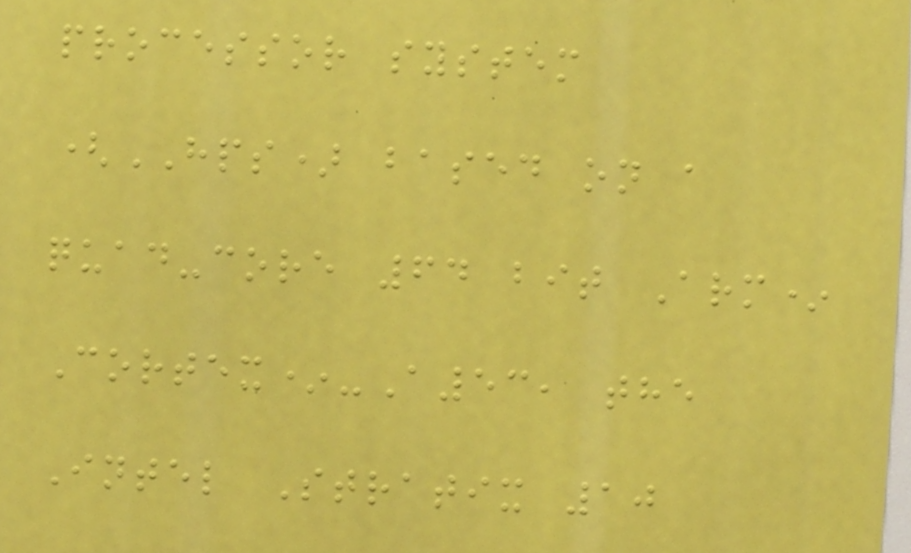processor system
(HPS) based on a
quad-core 64 bit Arm*
Cortex*-A53, the
Intel Stratix 10
